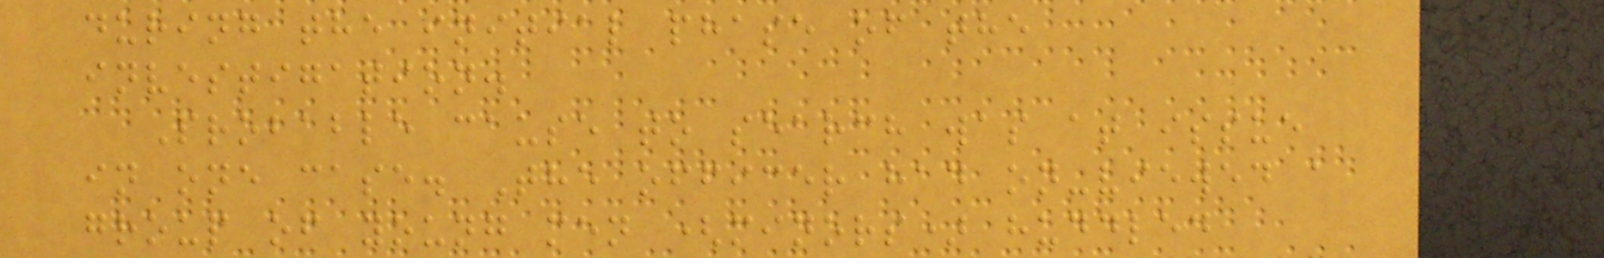during the initial phase of the
investigation.
Probable cause to search was at issue
in one case. The officer had on-viewed a
group of young men (minors) huddled
